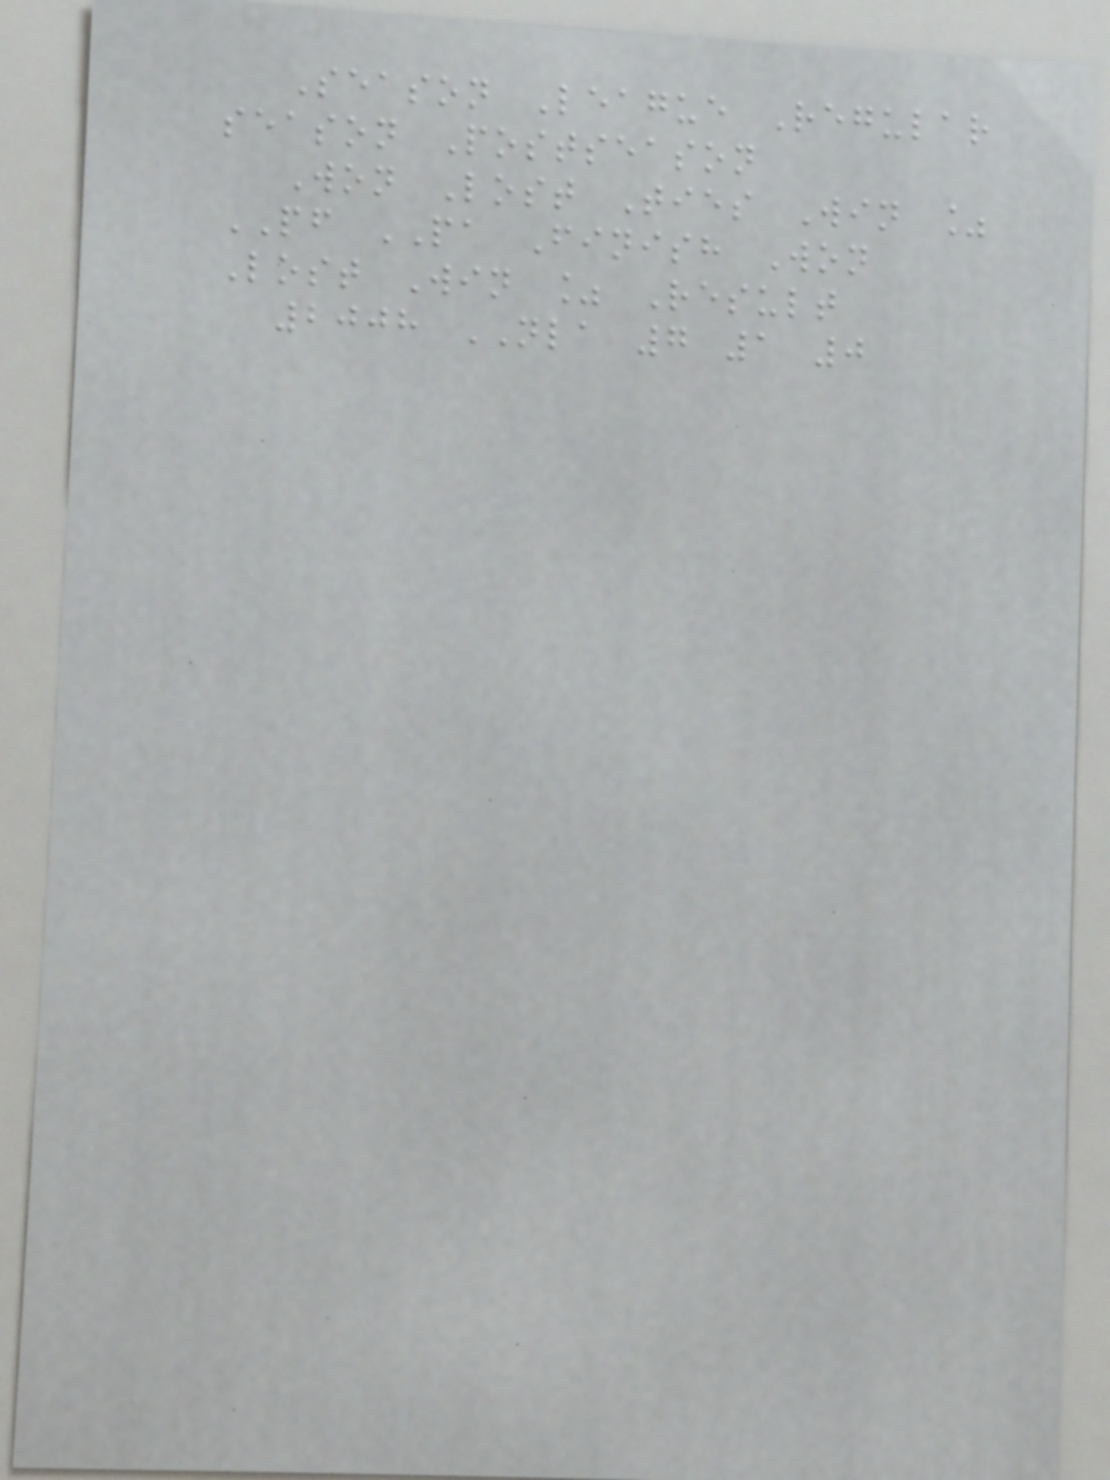Season League Regular
season Postseason
Won Lost Ties Win %
PF PA Finish Won
Lost Win % Result
2008 NLA 7 1 0
